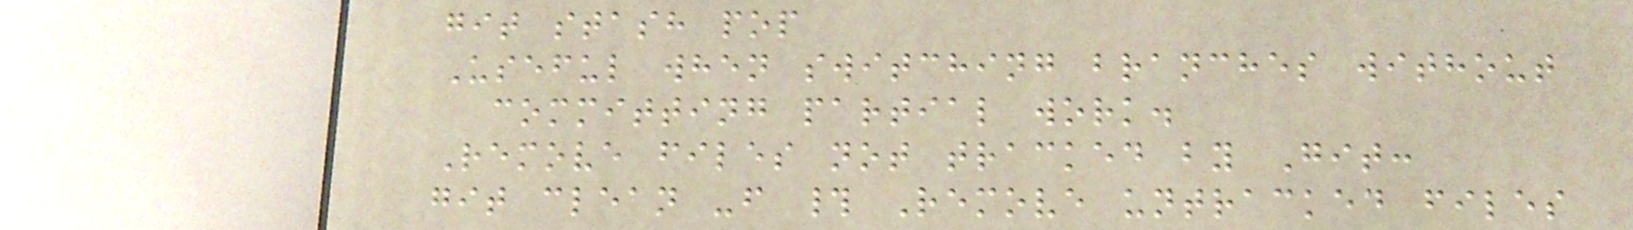git stash pop
Useful when switching branches without
committing partial work.
Remove files not tracked by Git:
git clean -f # Remove untracked files
